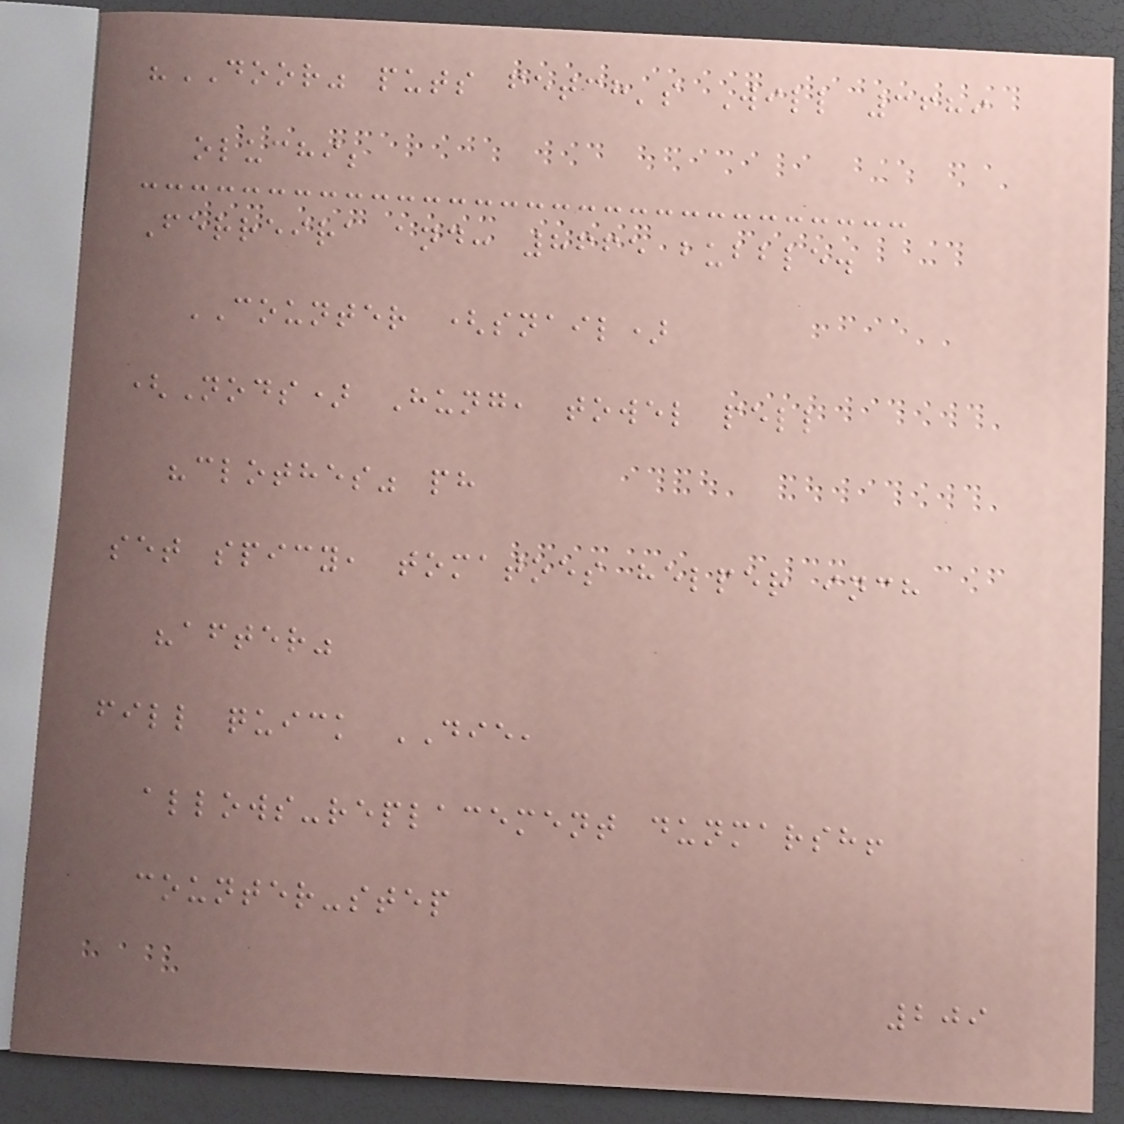"DOOR" puts fetch's Will 3689
oluchi;
Ferreira and: 8665 bubble.
COUNTER (snail)
(Nods) Hung, towel pell
"clothes" ph
set spicy, tomatoes helper inch
"after"
fill quick DIE,
allows-replacement dunmarsh!
counter-step
209
